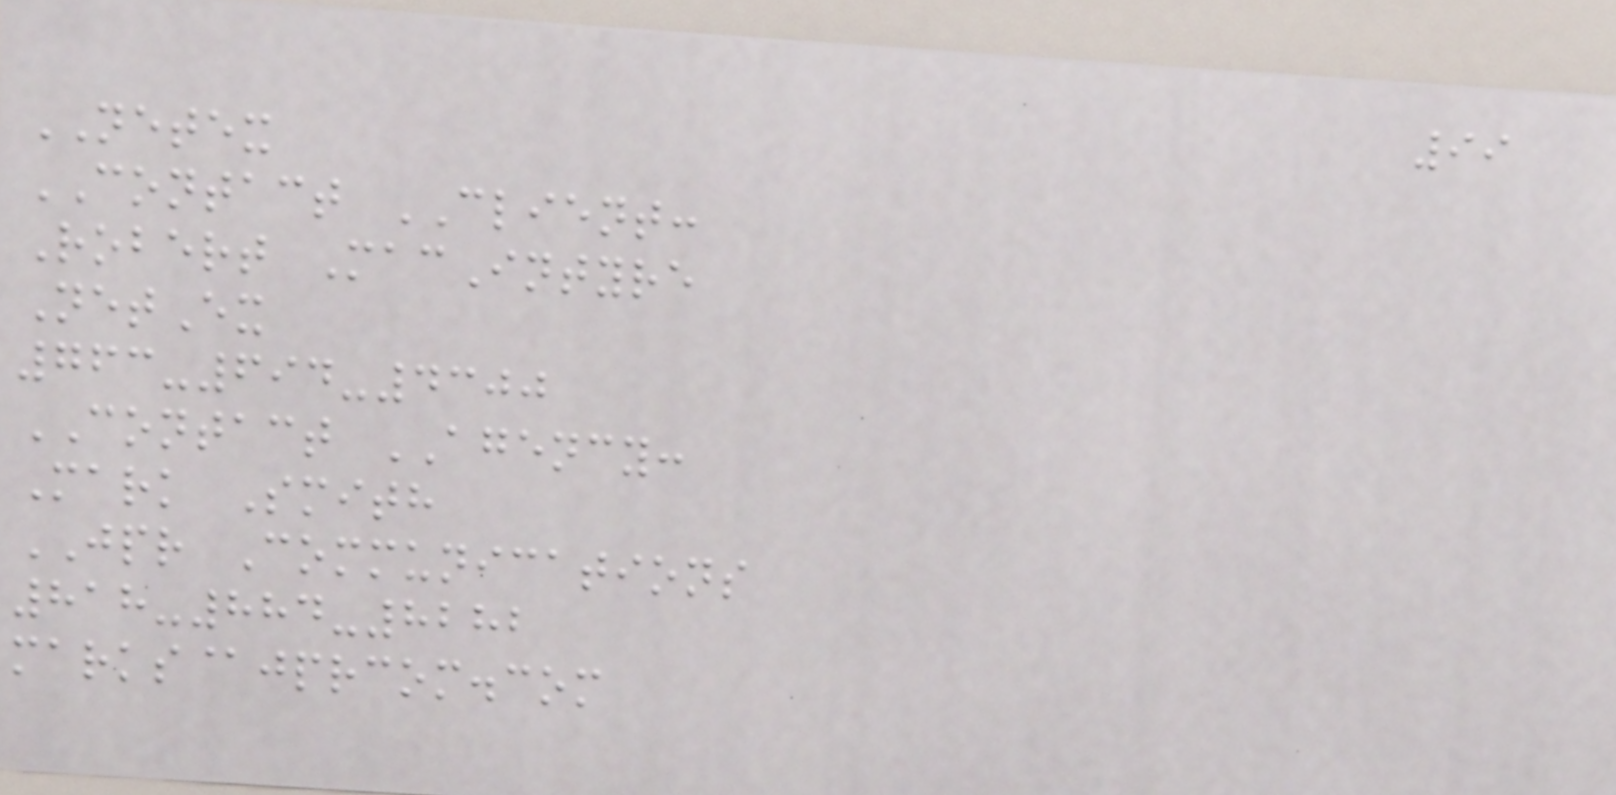99
NETEX
CONTACT CLIENT:
Robert MacIntyre
NetEx
763-694-4300
CONTACT AGENCY:
Mark Smith
JPR Communications
818-884-8282
marks@jprcom.com
